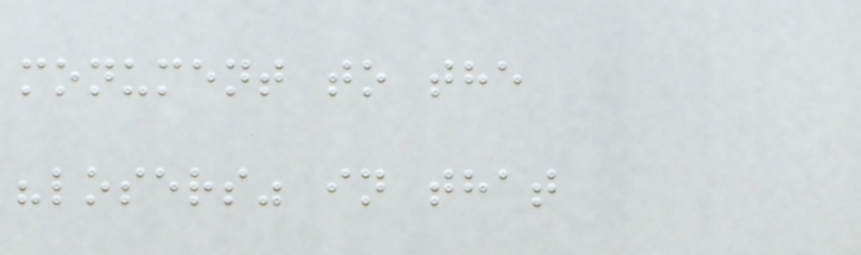monument to the
"losers" in that
